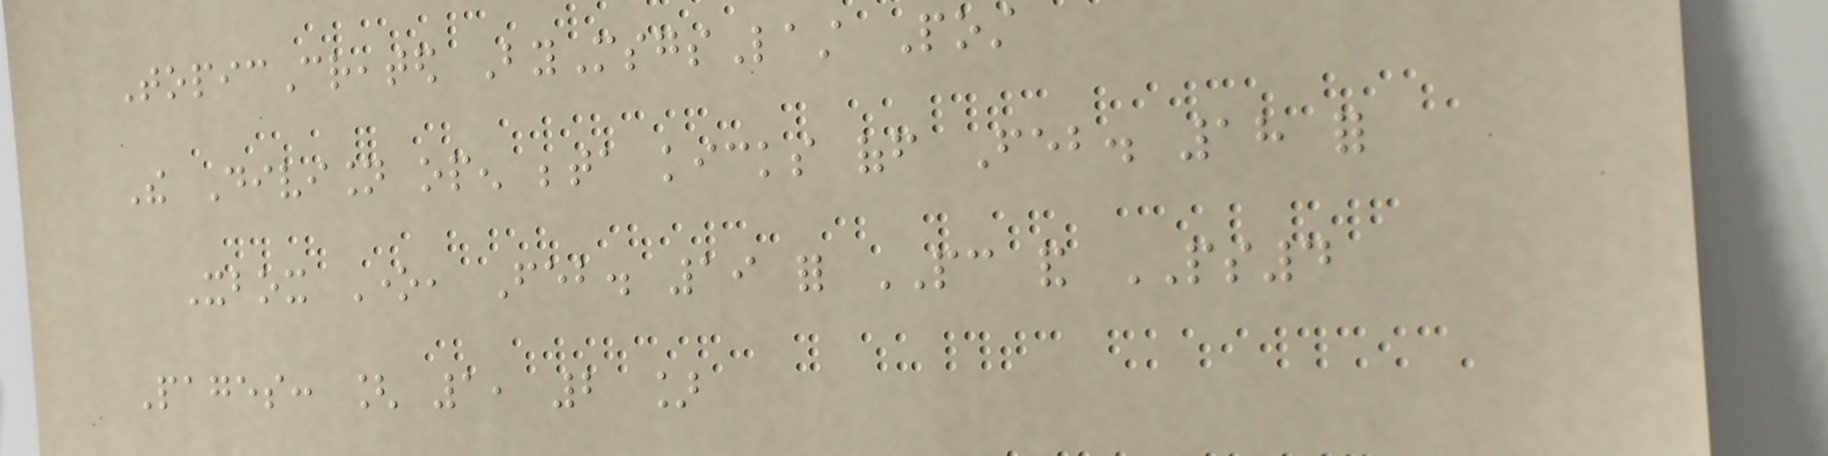TopicCreated ByMsgsLast Post
The Division open beta kicks off Feb. 18 for
Xbox One, Feb. 19 for PC and PS4
Pages: [ 1, 2 ]
